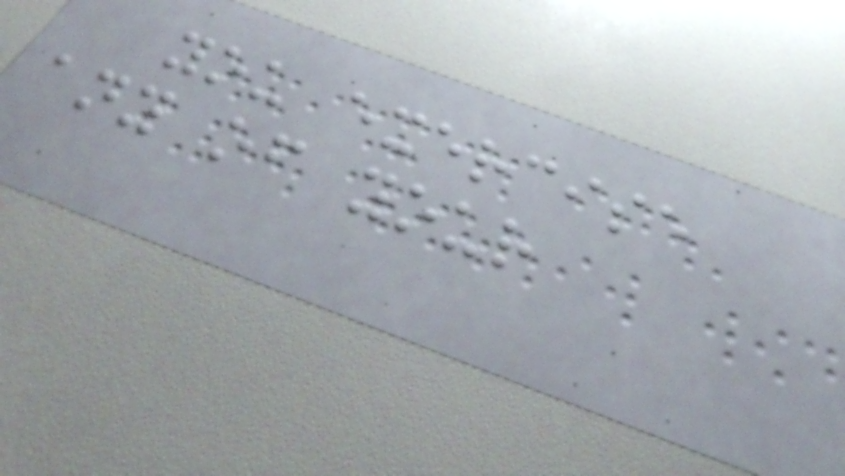you exercise
any of your
